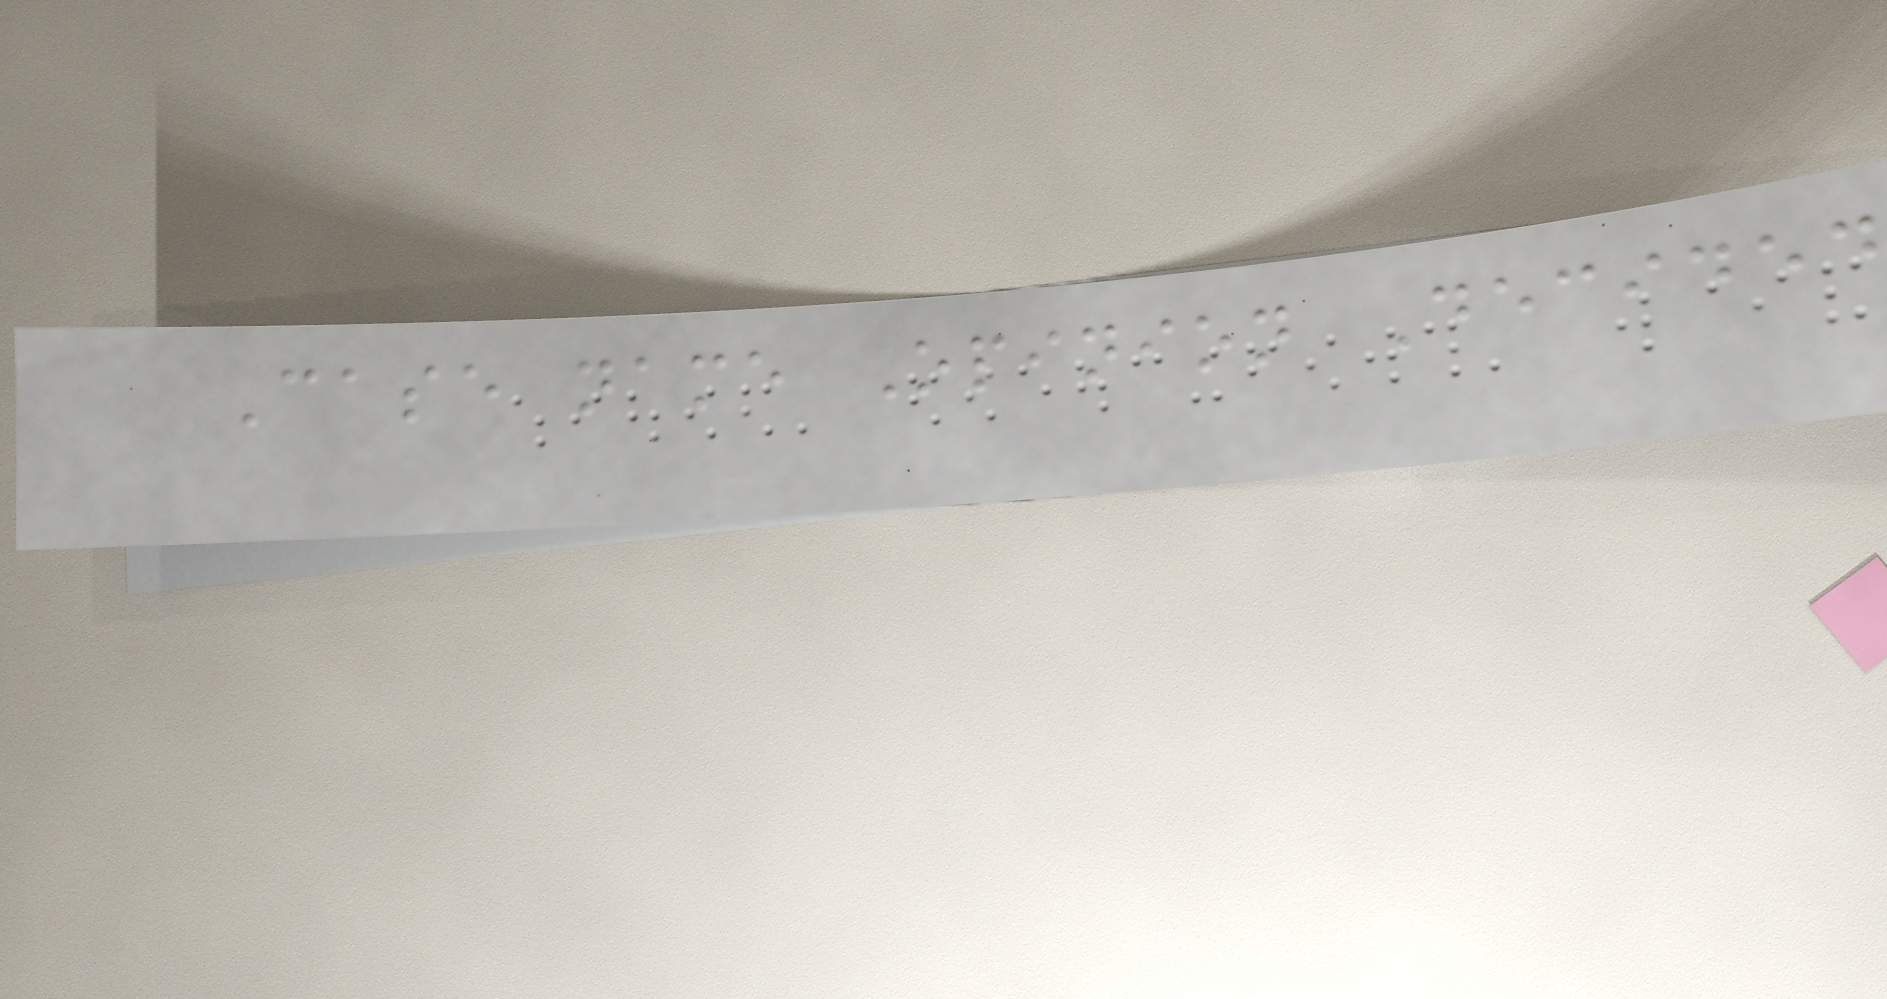Case name Opinion Decided
